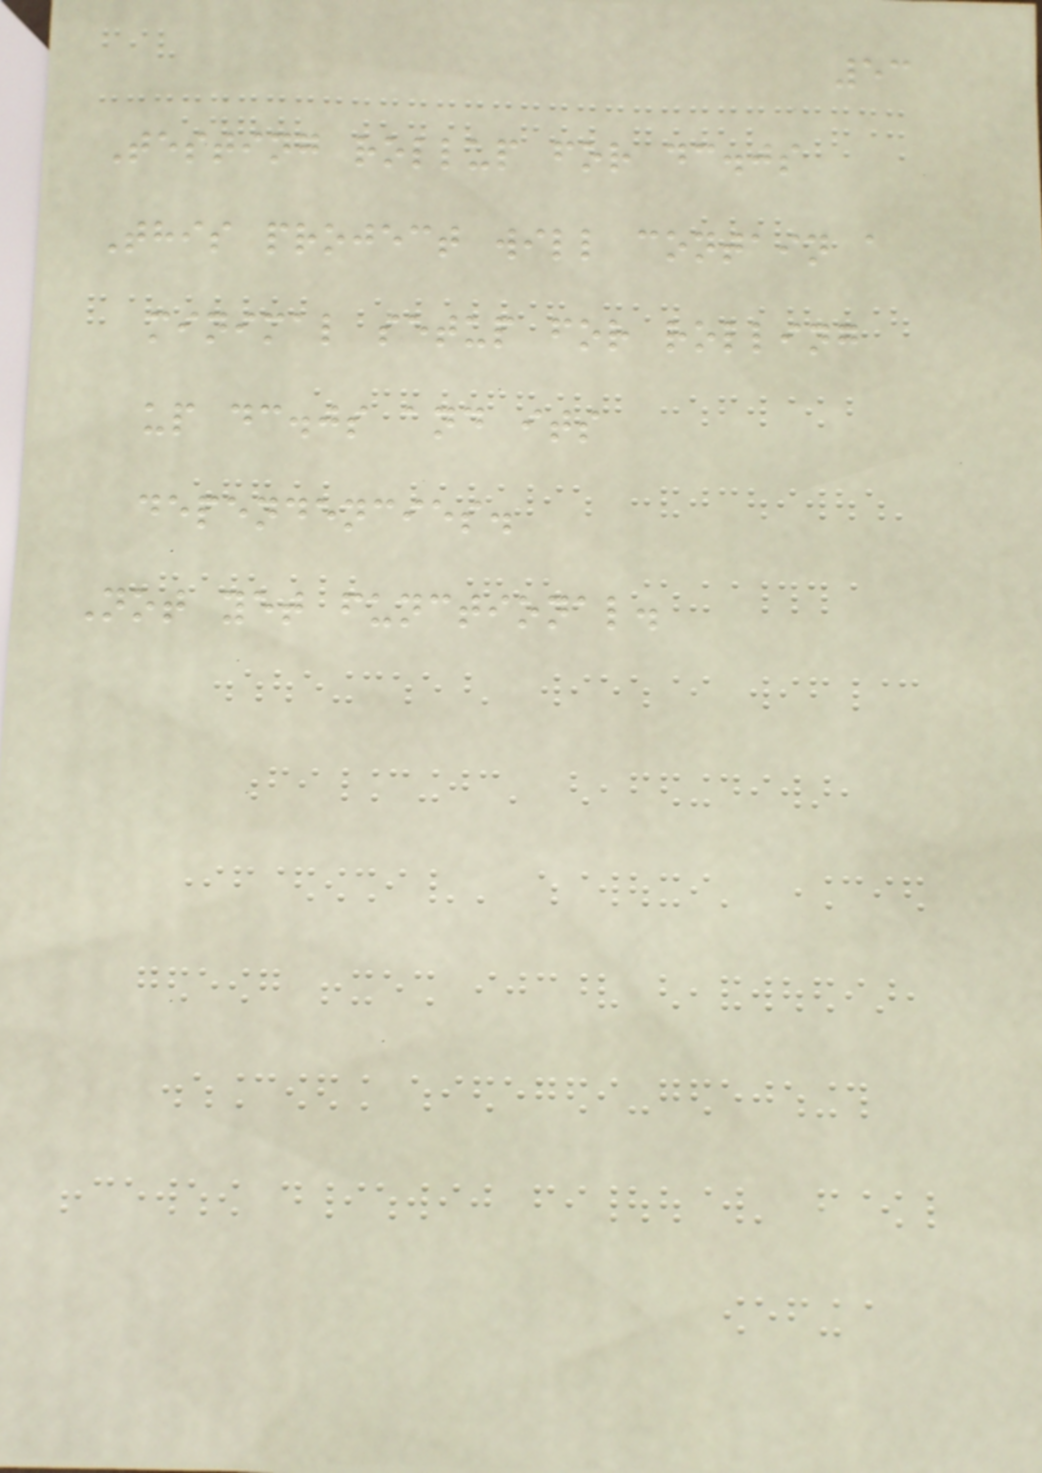53
Testing rollup for dc.js
This project will contain a
minimal setup for rolling
up dc.js and its
dependencies.
Not yet functional.
